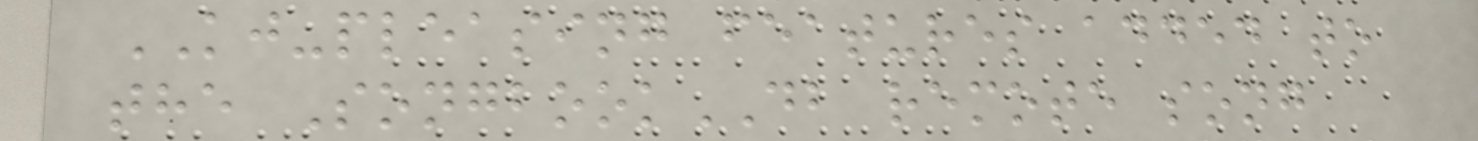KJ-pleasing features added to
the SongbookDB remote song
